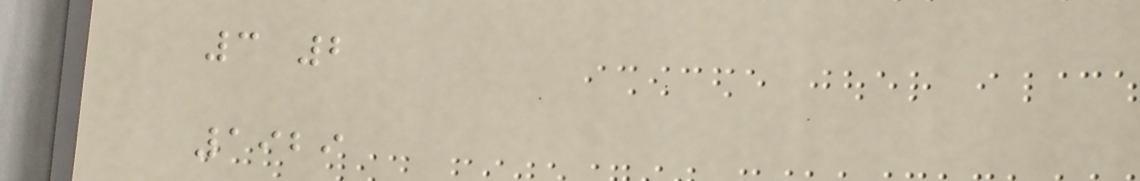3 2
1929
